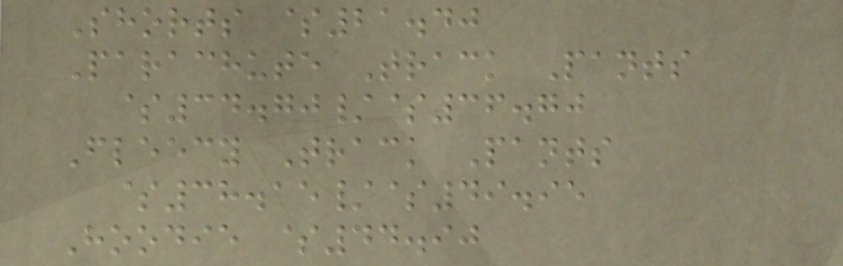Shorts $21.40
Parachute Track Pants
$34.70/$36.70
Fleecy Track Pants
$38.15/$49.95
Hoodie $44.90
